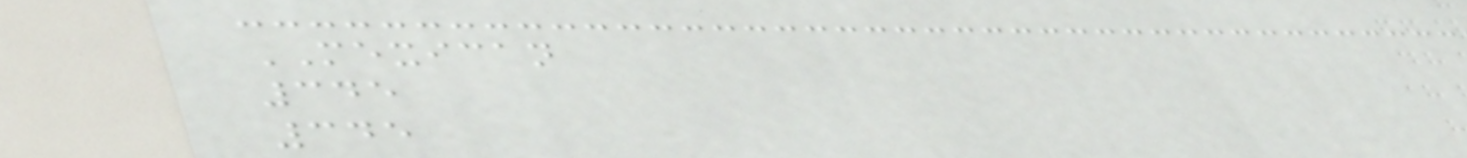MEXICAN
345
345
